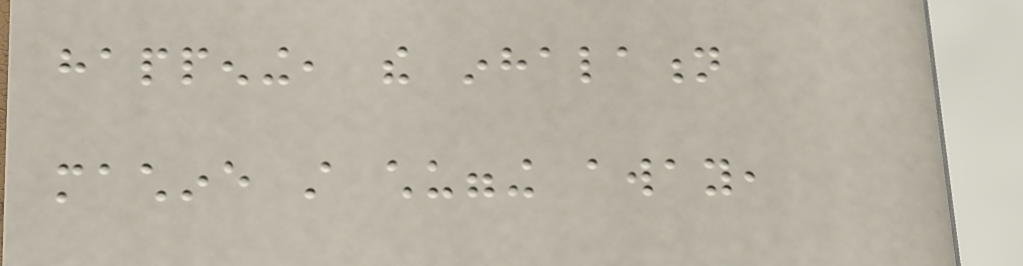happening, the inhalation
machine still chugging away,
